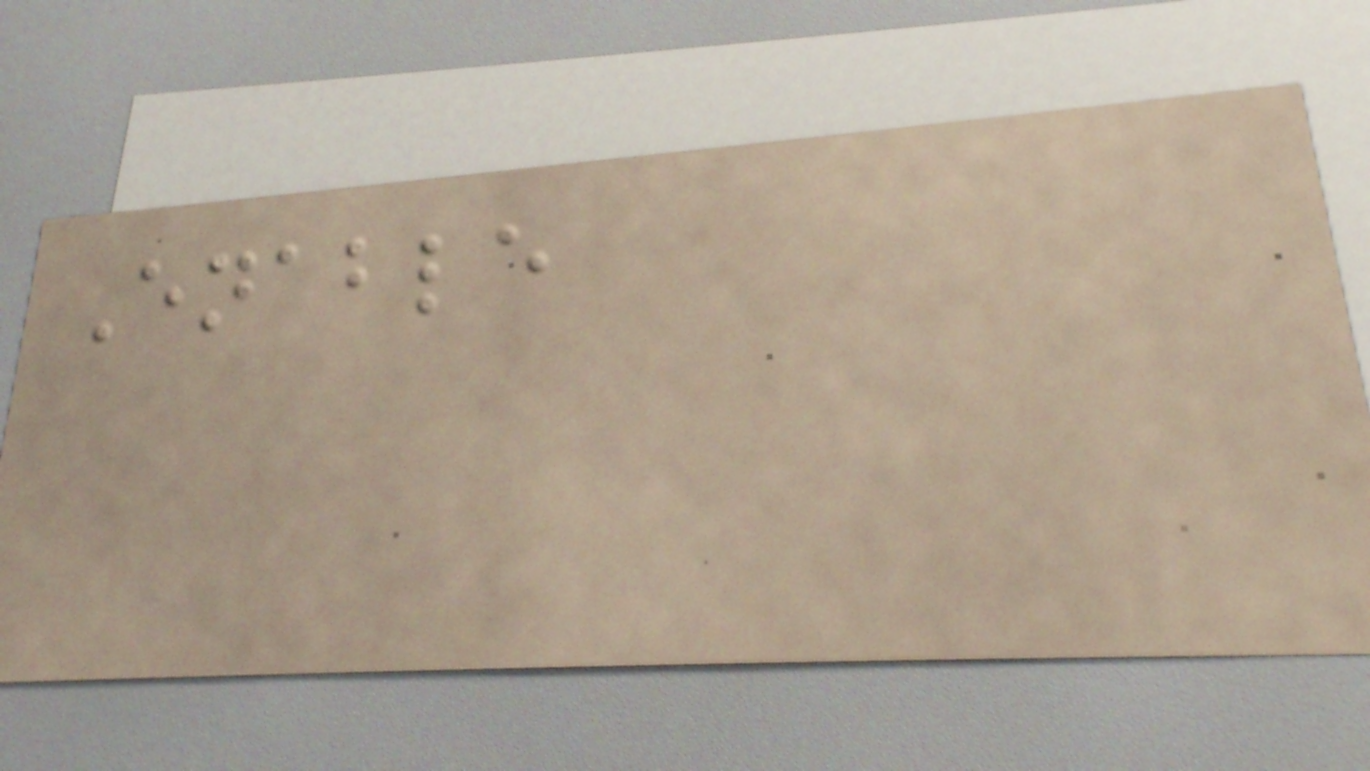Enable
